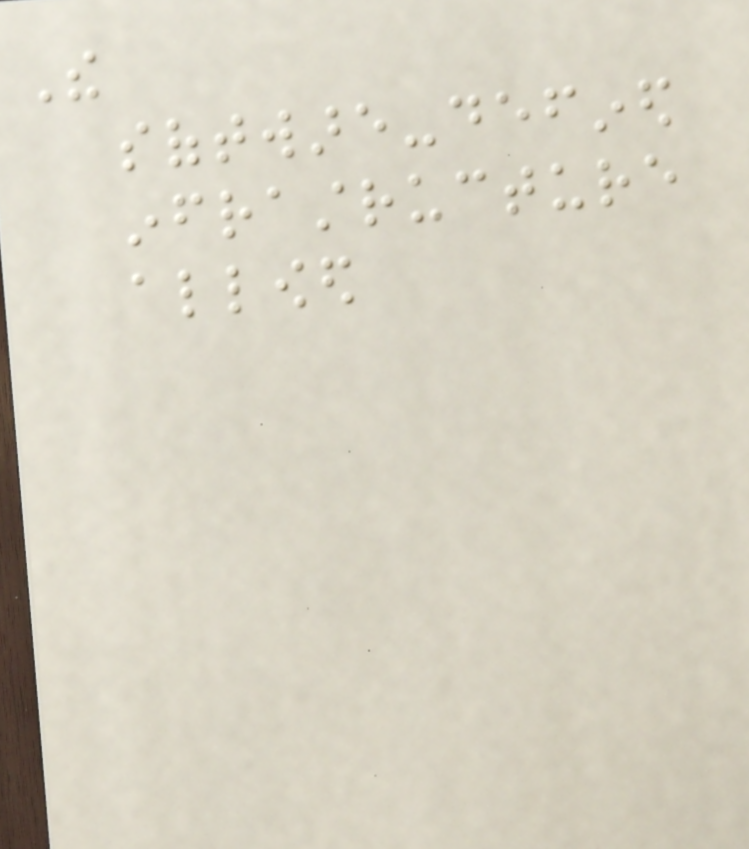The
software-defined
infrastructure
allowed
